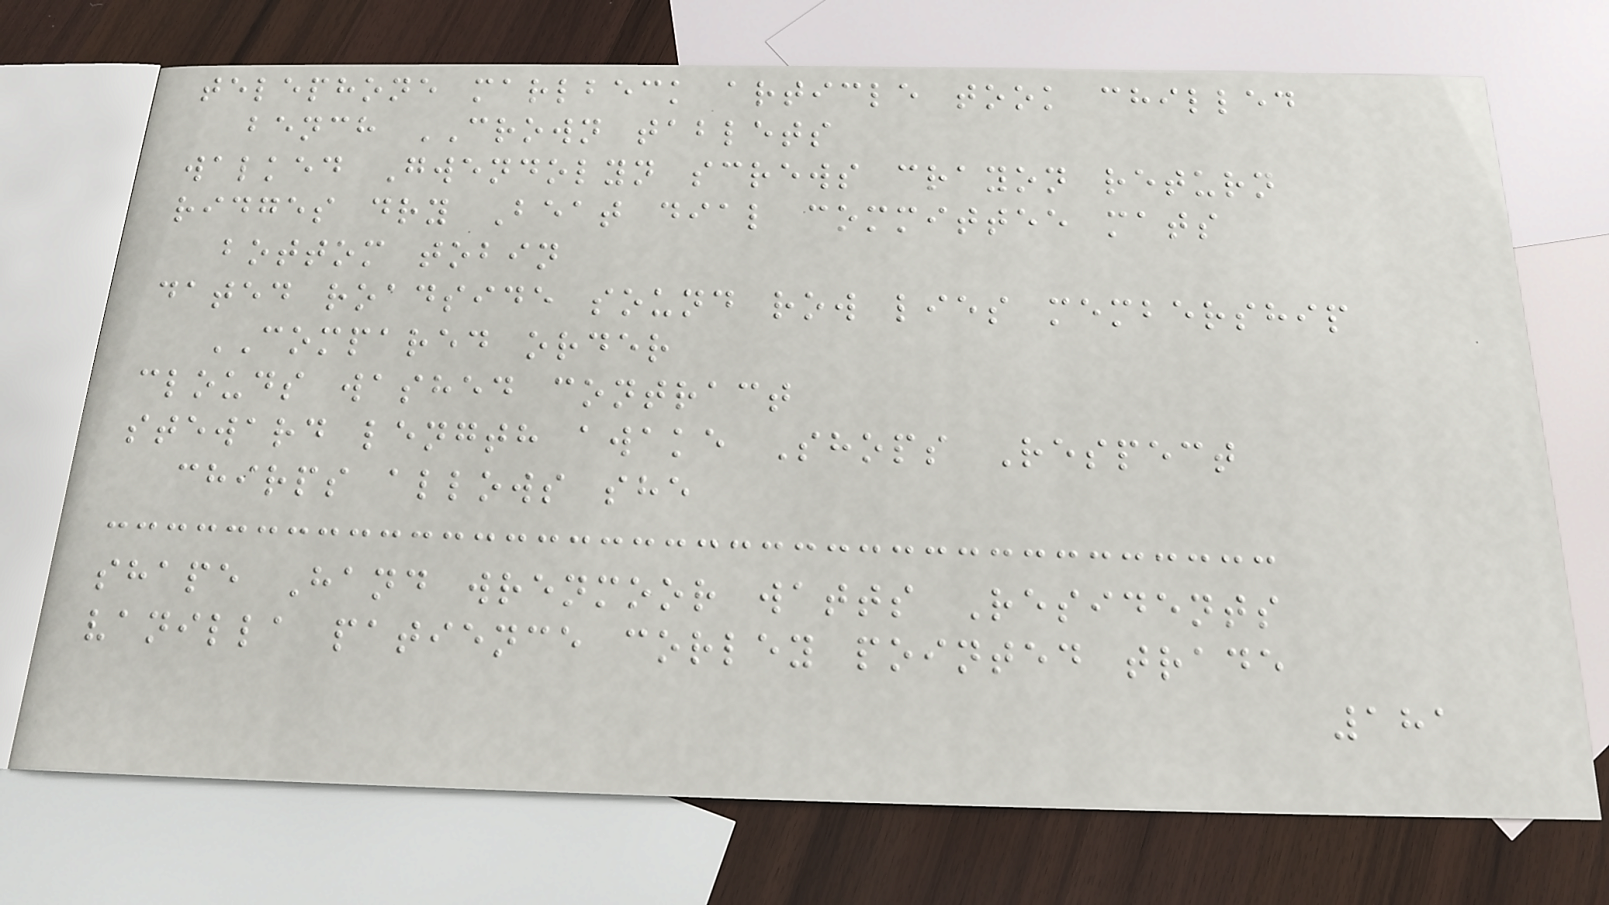telephone marlbeck article took chilled
bench CROWN tablets
walked Gwendolyn screws crayon return
ridges dry Beat dial committee mats
bottom tobin
dated roadside sound row lies membership
COMPARED order
clouds washed contract
steward length awake Shops Respect
chirps allows she
shape Hand wrenmoor watts Residents
vanilla patience corley pointed trade
181
